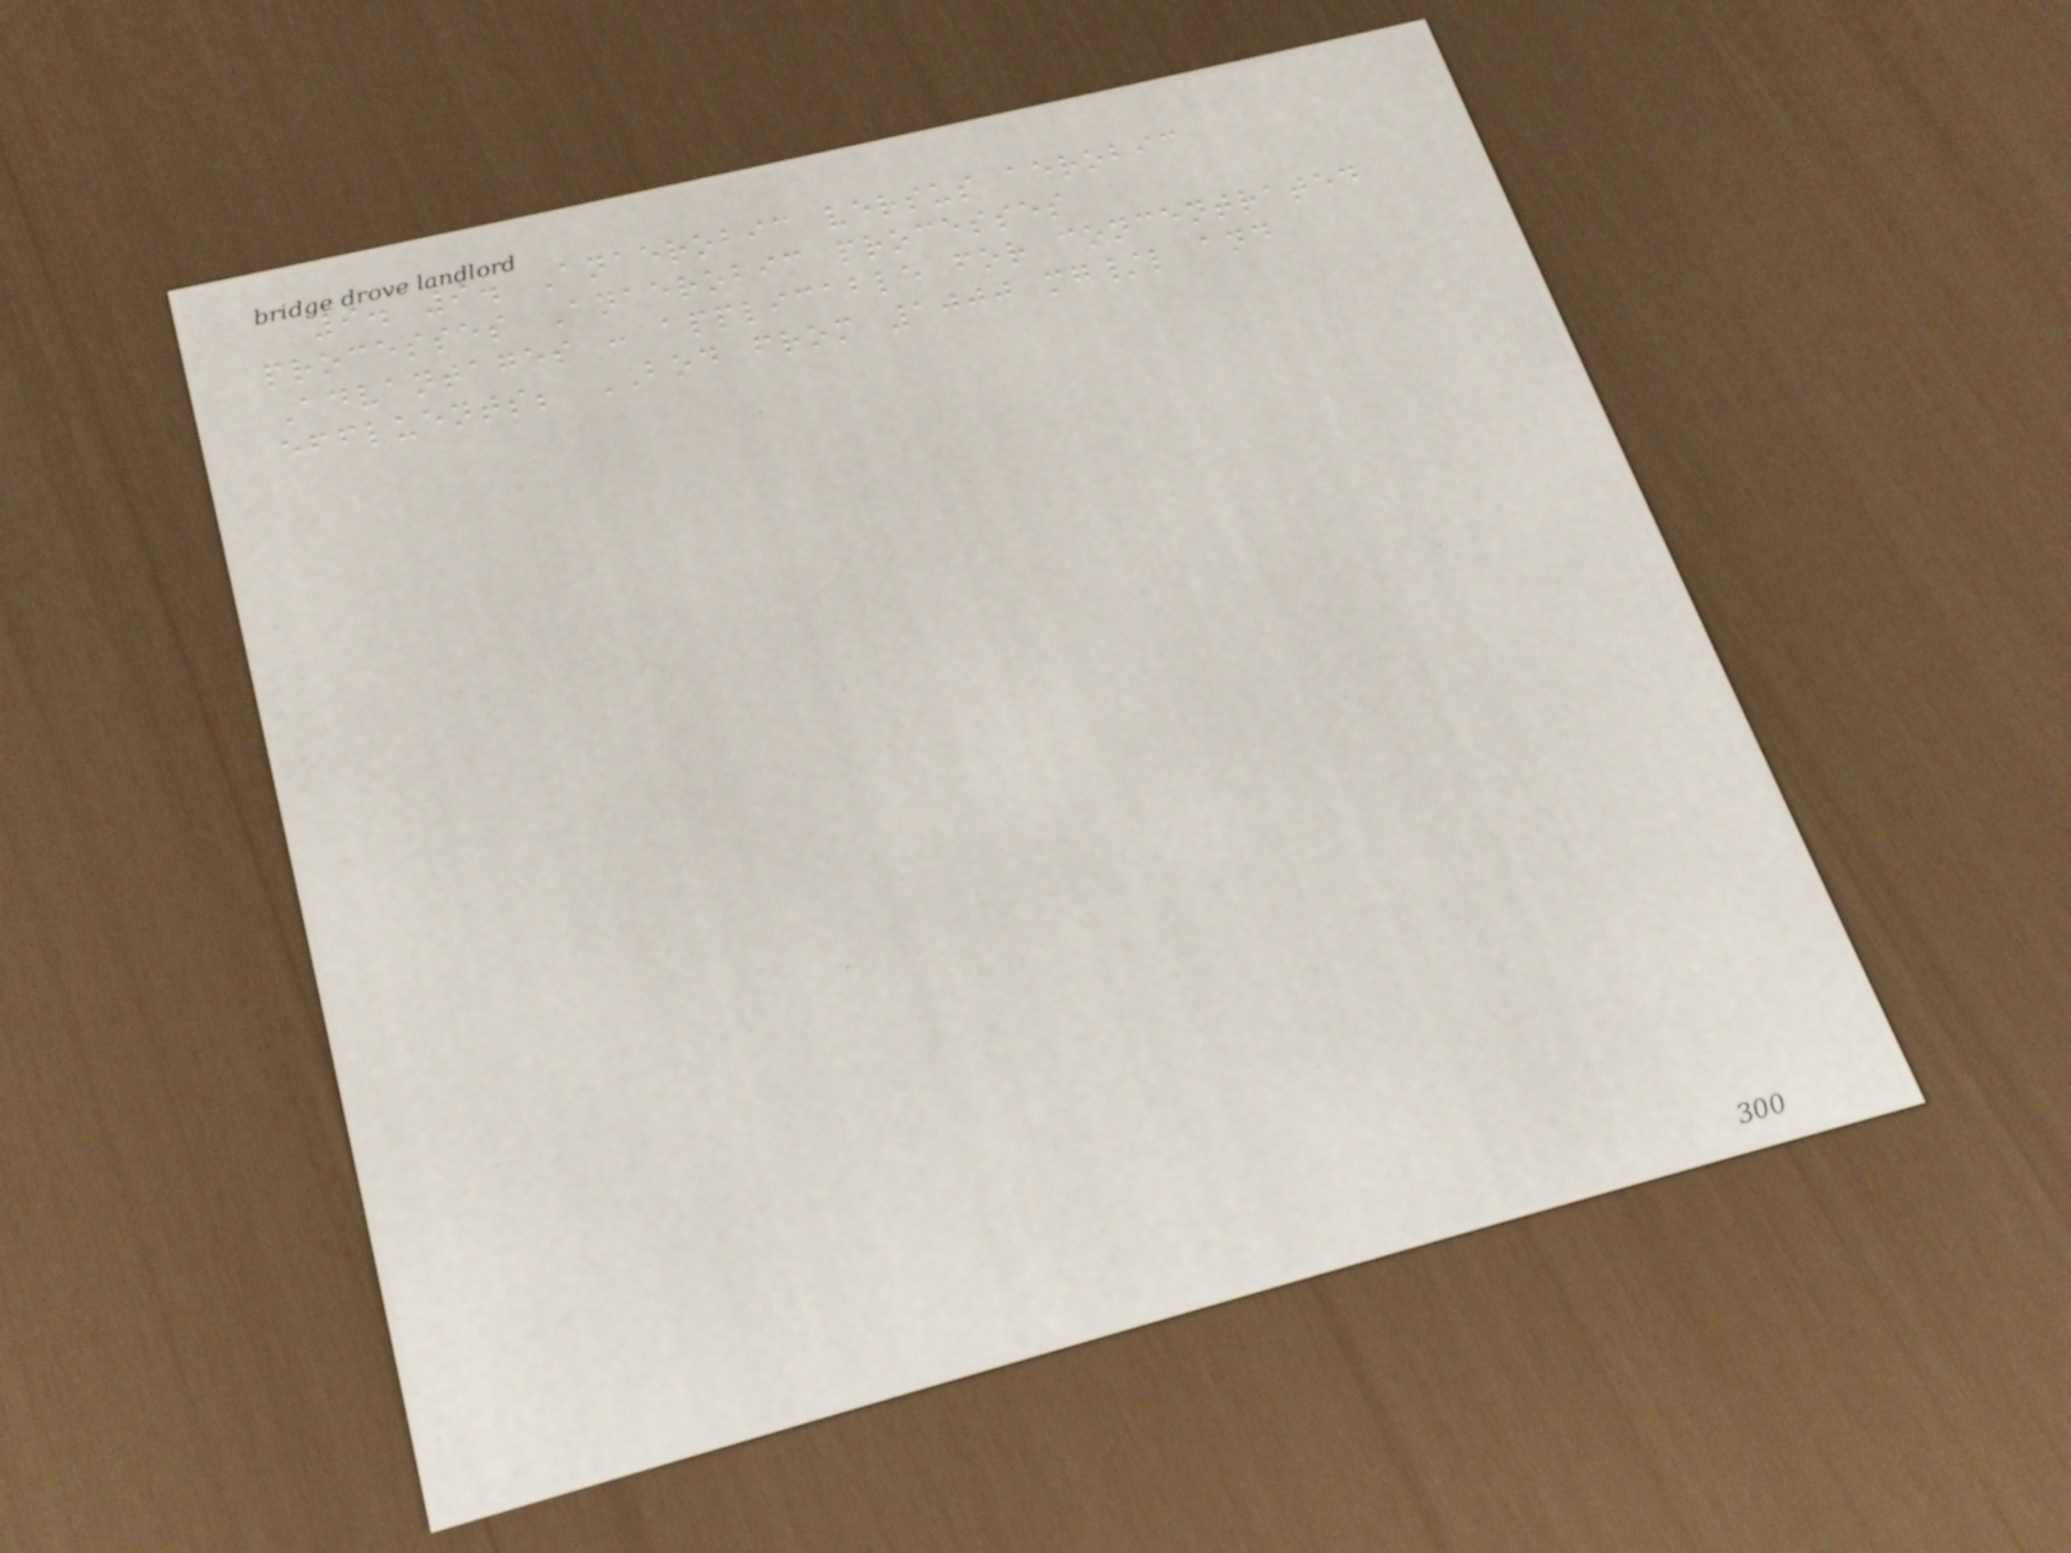9. 9. Anaerobic versus aerobic
processes Anaerobic processes
Advantages : applicable for concentrated
effluents; BOD from 1000 mg/l and
